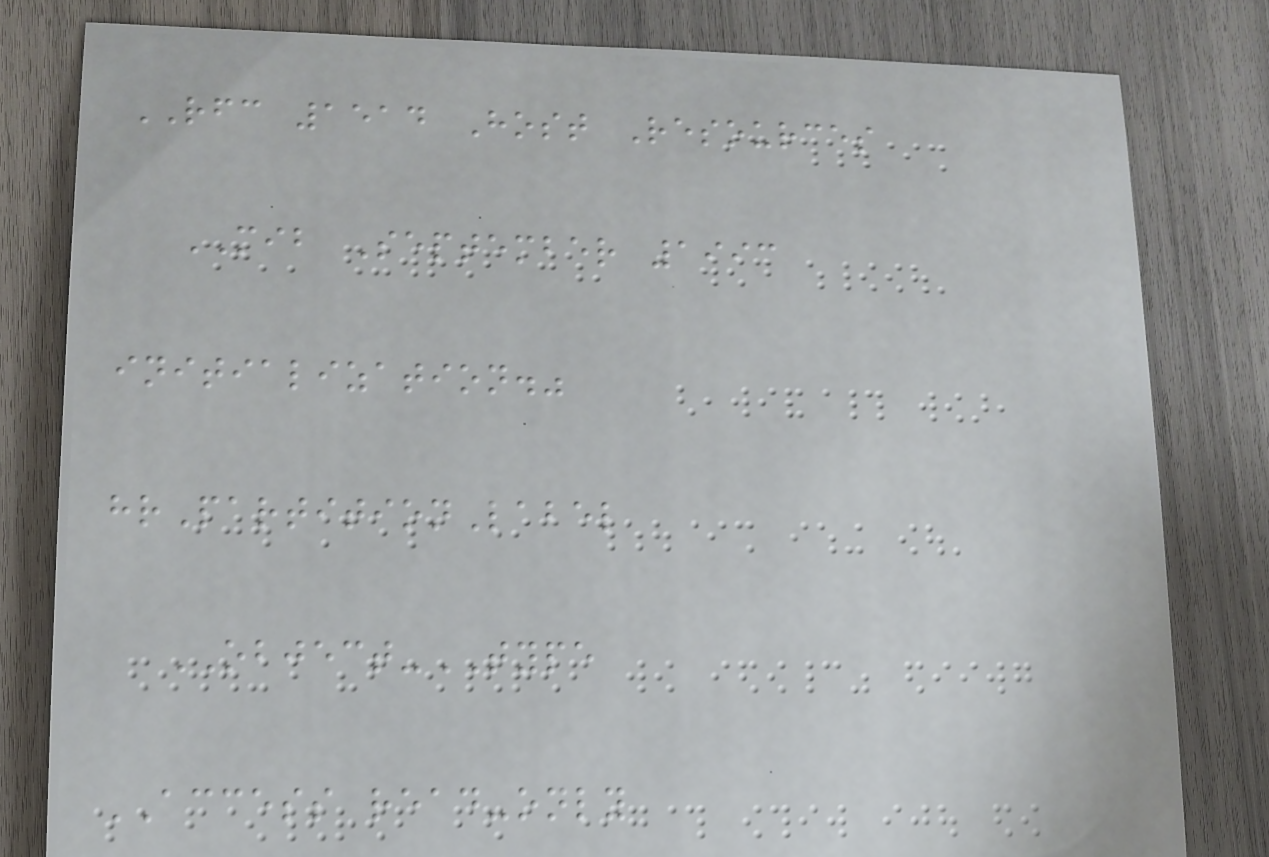RFC 1514 Host Resources
MIB September 1993
initialization."
hrPartitionLabel
OBJECT-TYPE
ACCESS read-only
